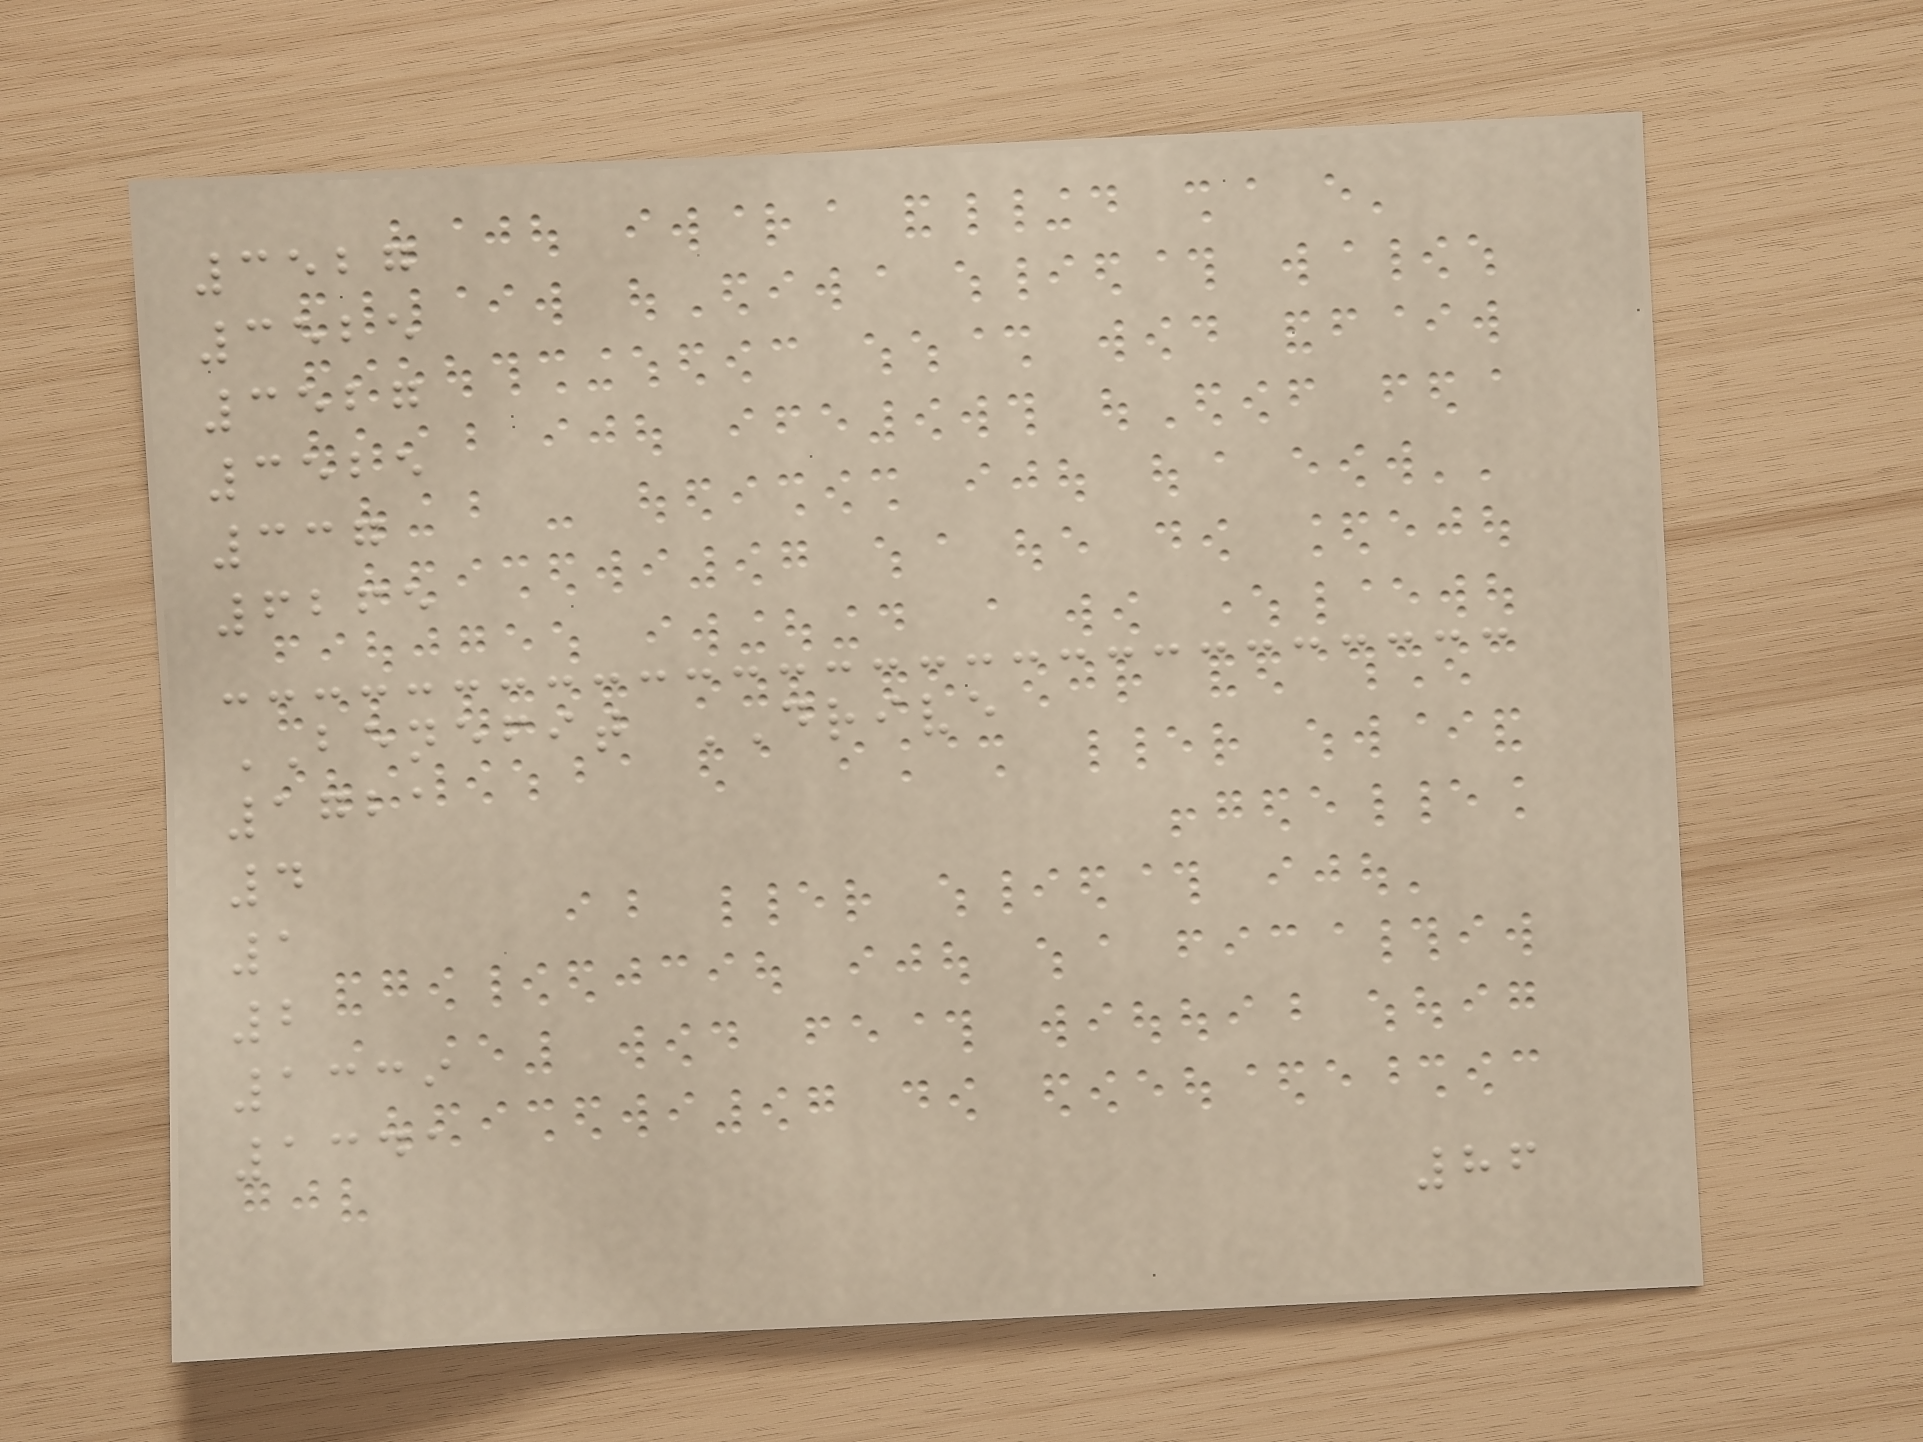3527
3525
3527
3525
337
6265
BENEFIT DRIVE
1721
4
1
2
1339
1341
86
